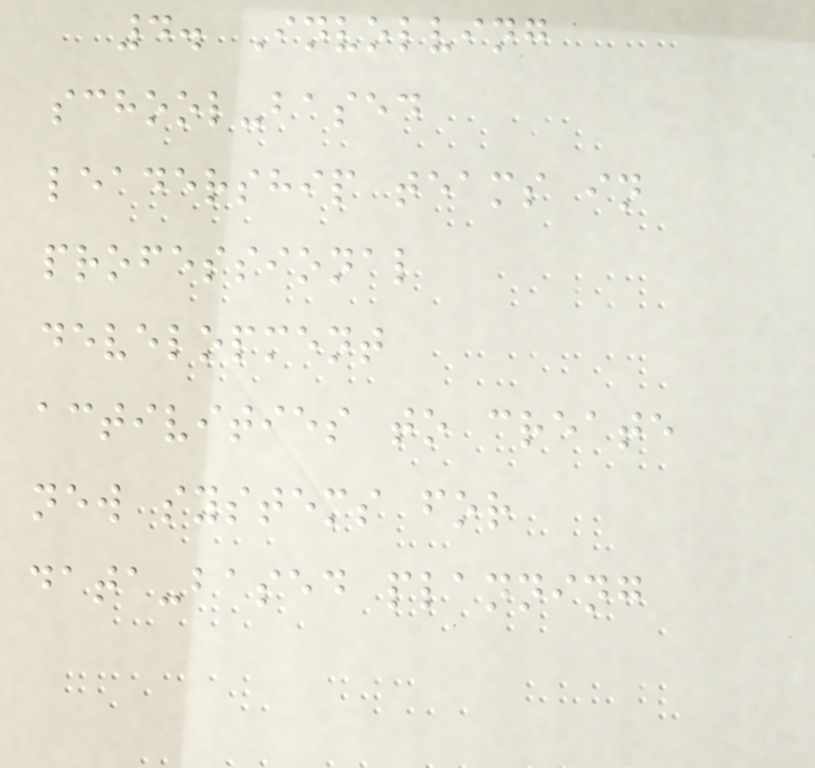4. Involving
school-based
leadership teams in
professional
development
activities to create
new systems for
data-based planning
